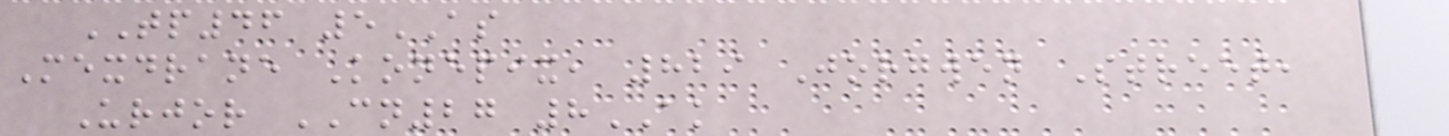TP46 5AS
Mexdrane Konepix, 829 Jorgwen Street,
Urjor CN27 8AK
